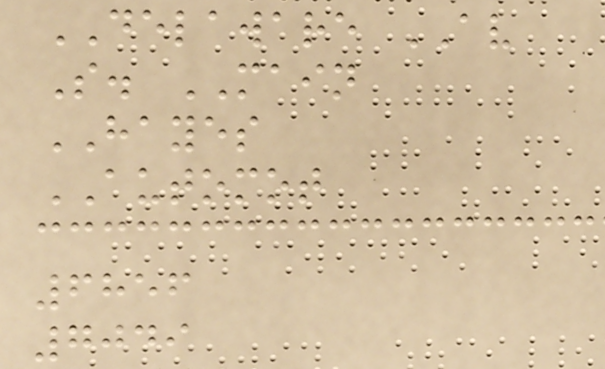DELAWARE AV
S. MAIN
HAYES
AUTOMOT
6856
7049
